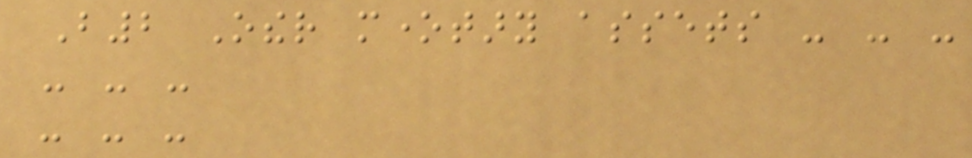B2 Other monetary assets - - -
- - -
- - -
